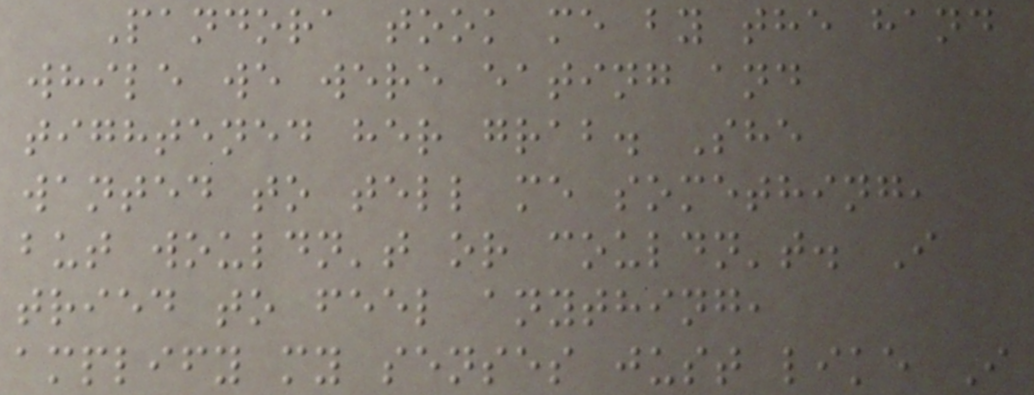Pandora took me by the hand
while we were eating and
tightened her grab. She
wanted to tell me something,
but wouldn't or couldn't. I
tried to feel anything,
amplify my senses just like I
